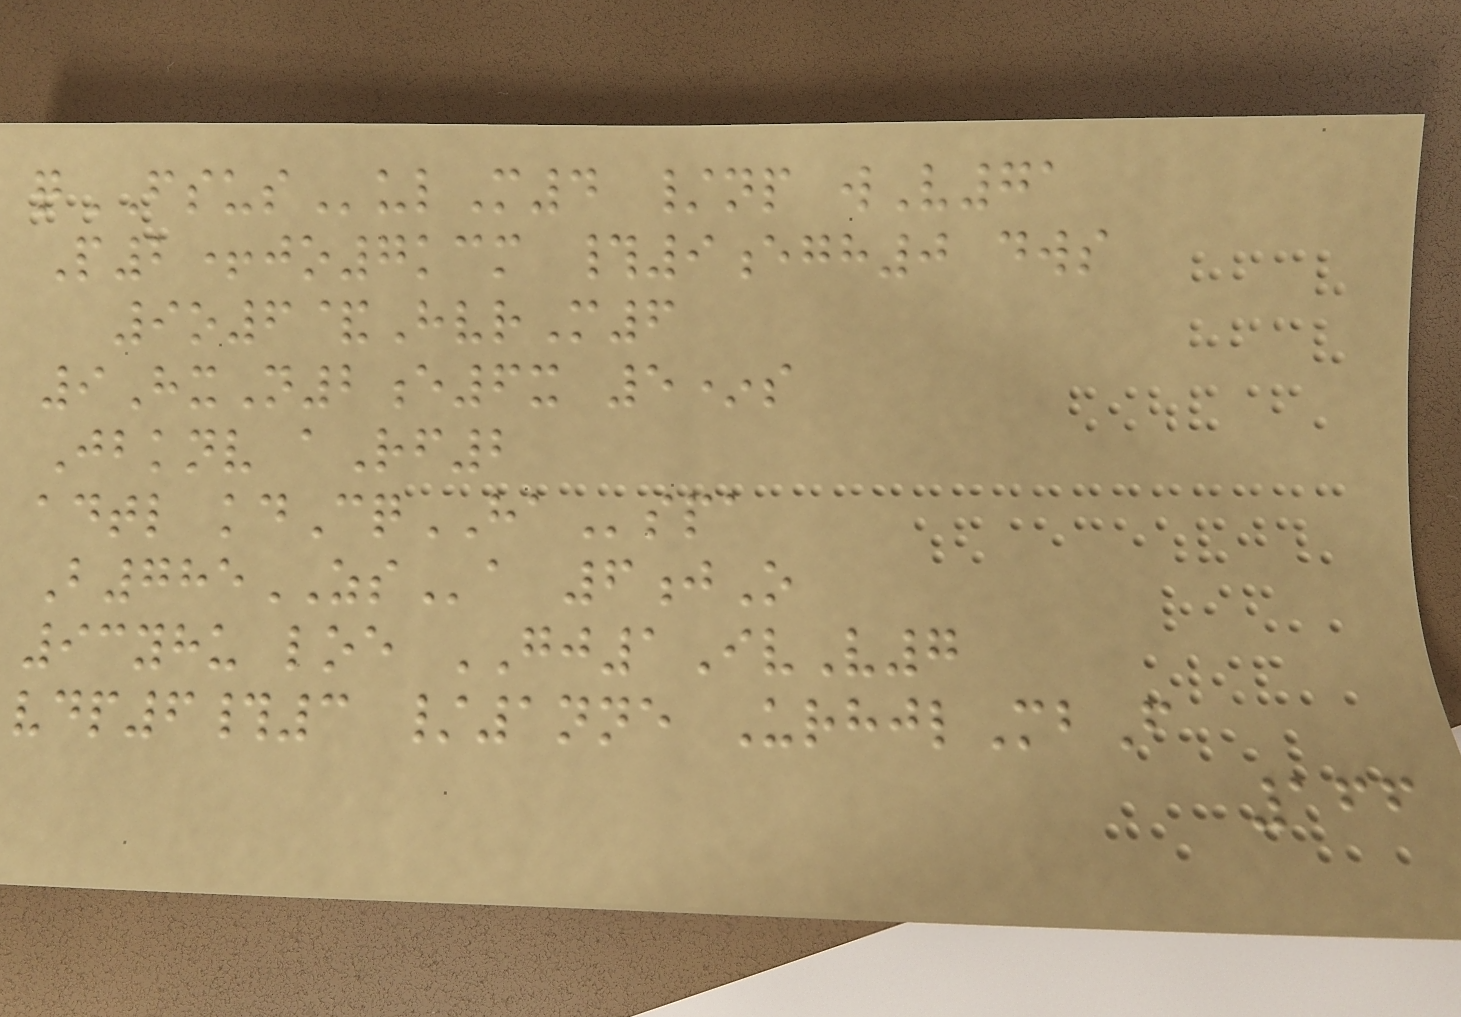qFSUSulM4 /np wV71
P2+jo7kcm #9egh0 dws
9o6&HvrM6
9HxN2e6x 5*s
Jbknv aRf2
adtl kdCqHAspa
B785ZSa 6jO
93yhu loe GJ1IvV7
vdp6#3 /1nne UrhjlMbF
166
